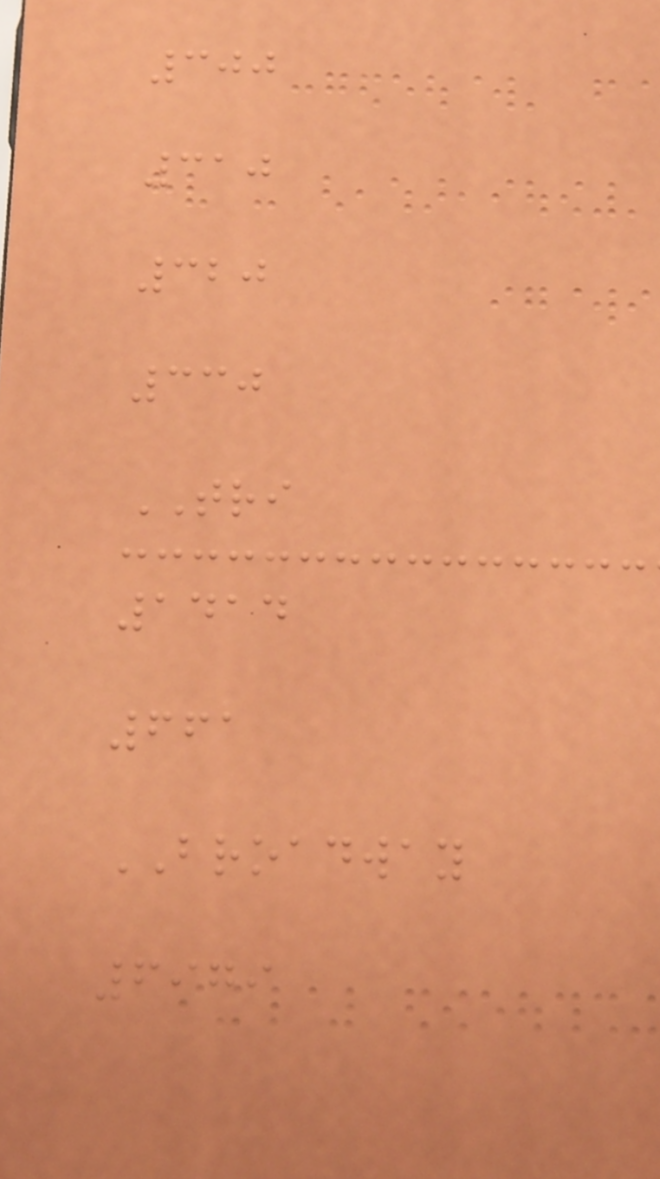300
310
320
330
TRI
1414
661
BROADWAY
6979
